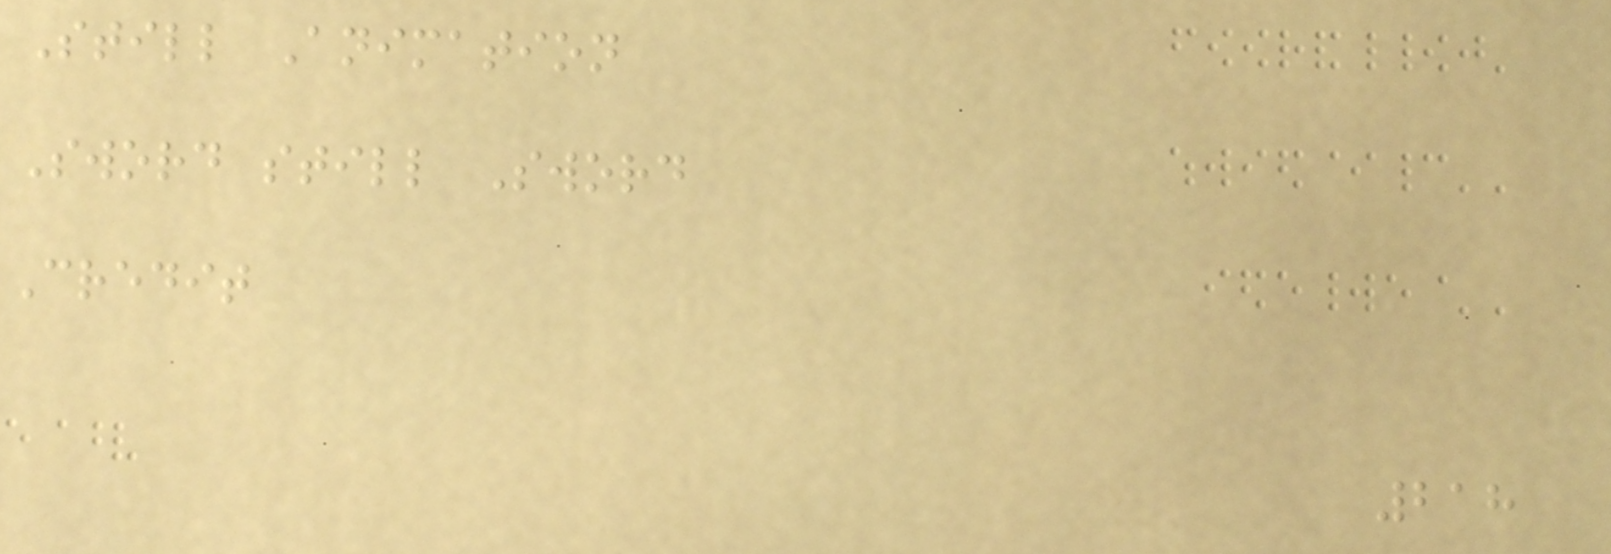Still Animation
Sword still Sword
Credit
218
